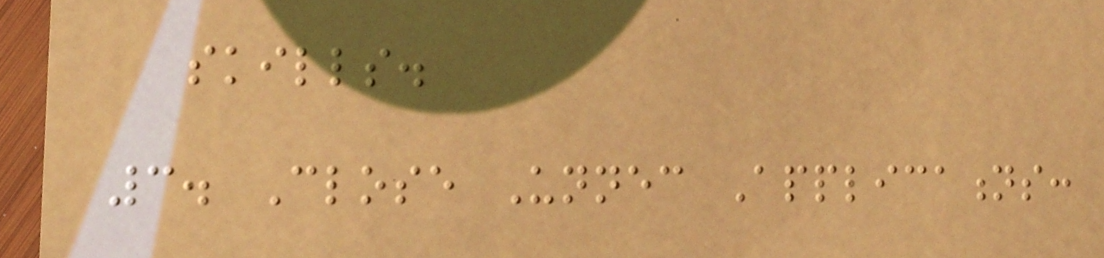skills.
3. Close Unnecessary Applications:
